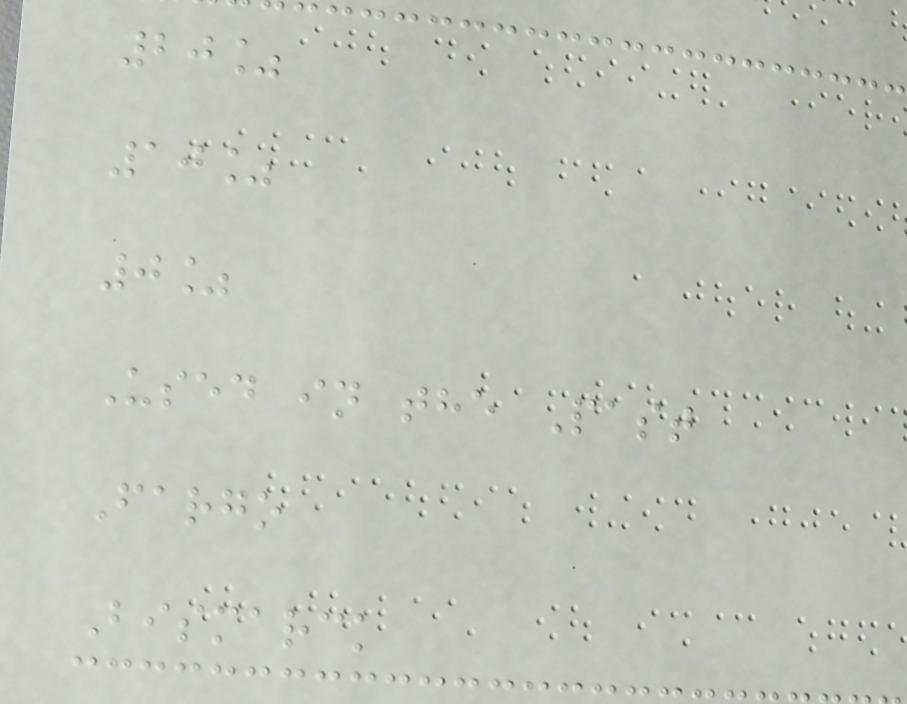20%
10%
0%
Used in the Past
Fargo
Bismarck
